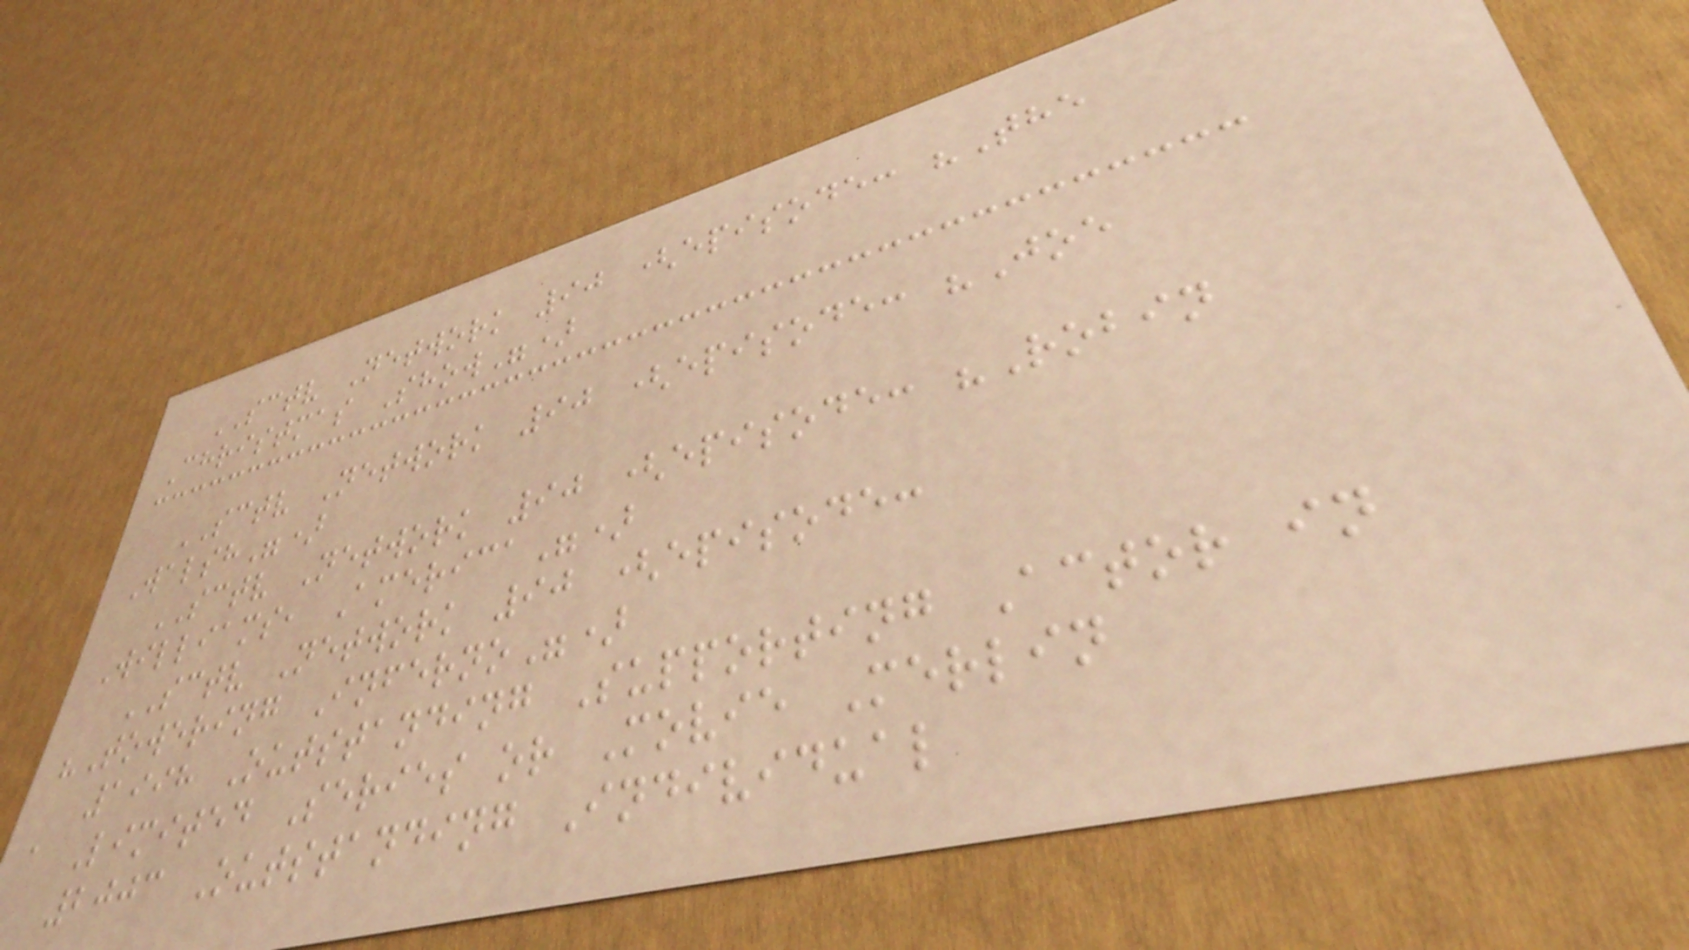SCTV Network 90 (episode: "The
Christmas Show")
SCTV Network 90 (episode: "Joe
Walsh")
SCTV Network 90 (episode: "Robin
Williams, America")
SCTV Network 90 (episode:
"Towering Inferno")
1998 Outstanding Supporting Actor in
a Limited Series or Movie Merlin
2003 Outstanding Individual
